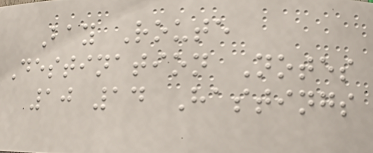Bay Route
Destination Notes
10 14 Hastings
